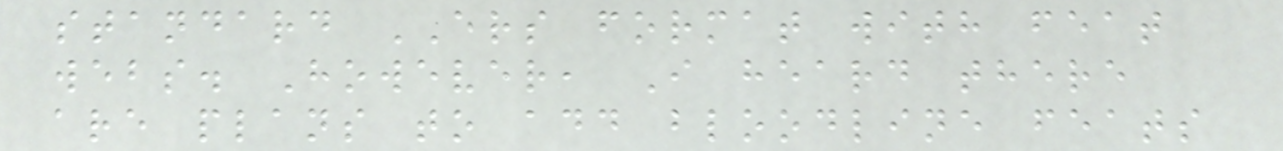standard ERS format with feat
webs. However, I heard there
are plans to add bloodline feats
